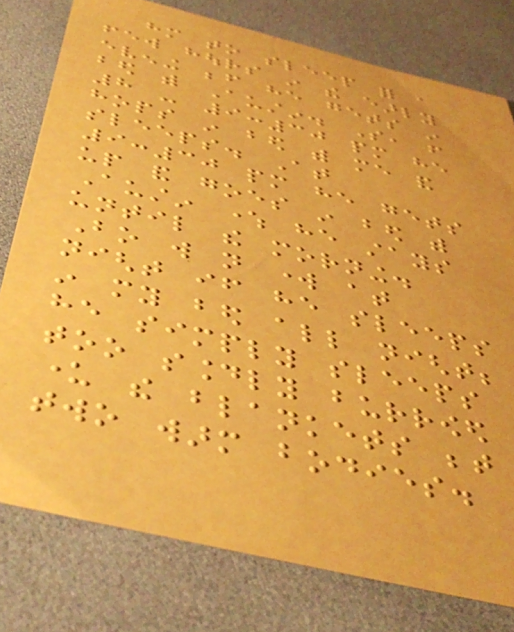him to sleep for a
few hours in the early
evening before he gets in
bed with Austin. So, from
8 - 9:30 pm he
hops in bed with me and
sleeps. At
9:30 pm he gets
up and goes in bed with
Austin where he stays
until the morning.
Bo will not work at
night if he sleeps
in my bed all night;
he simply sleeps
too soundly burrowed
under the blankets between
two warm bodies.
